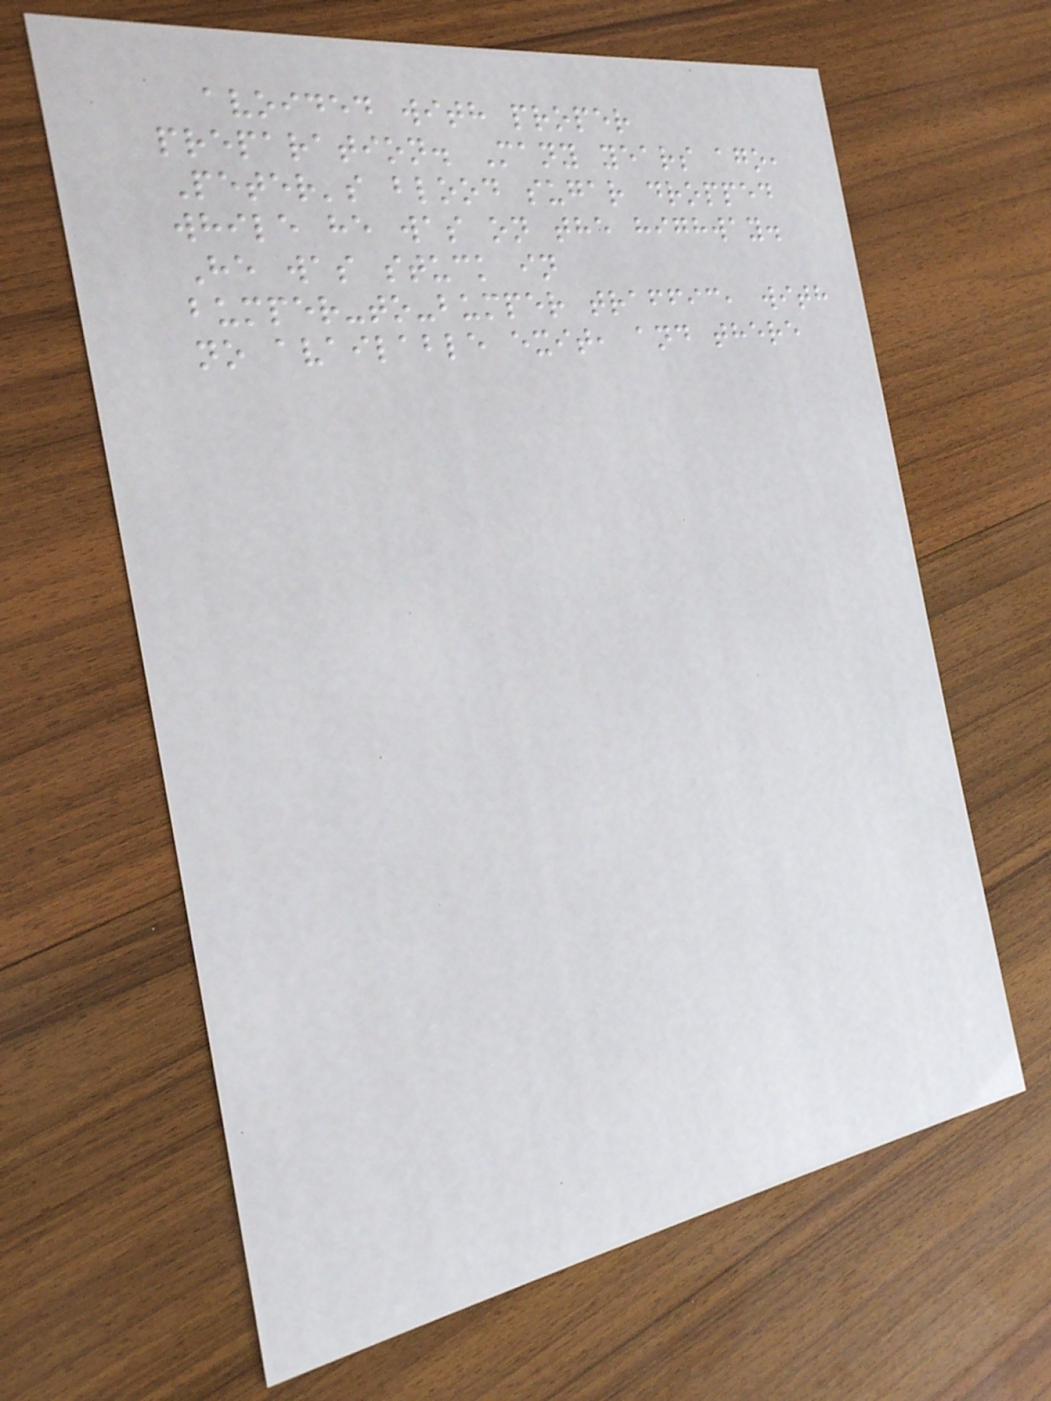avoided with proper
preparation. Many years ago,
Peter's blood sugar dropped
while he was on the highway.
He was stuck in
bumper-to-bumper traffic, with
no available exit, and there
